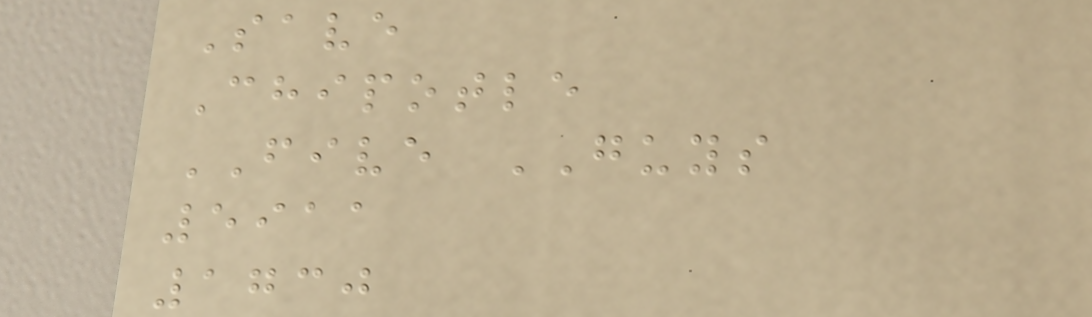Save
Chipotle
FIVE GUYS
5911
1730
